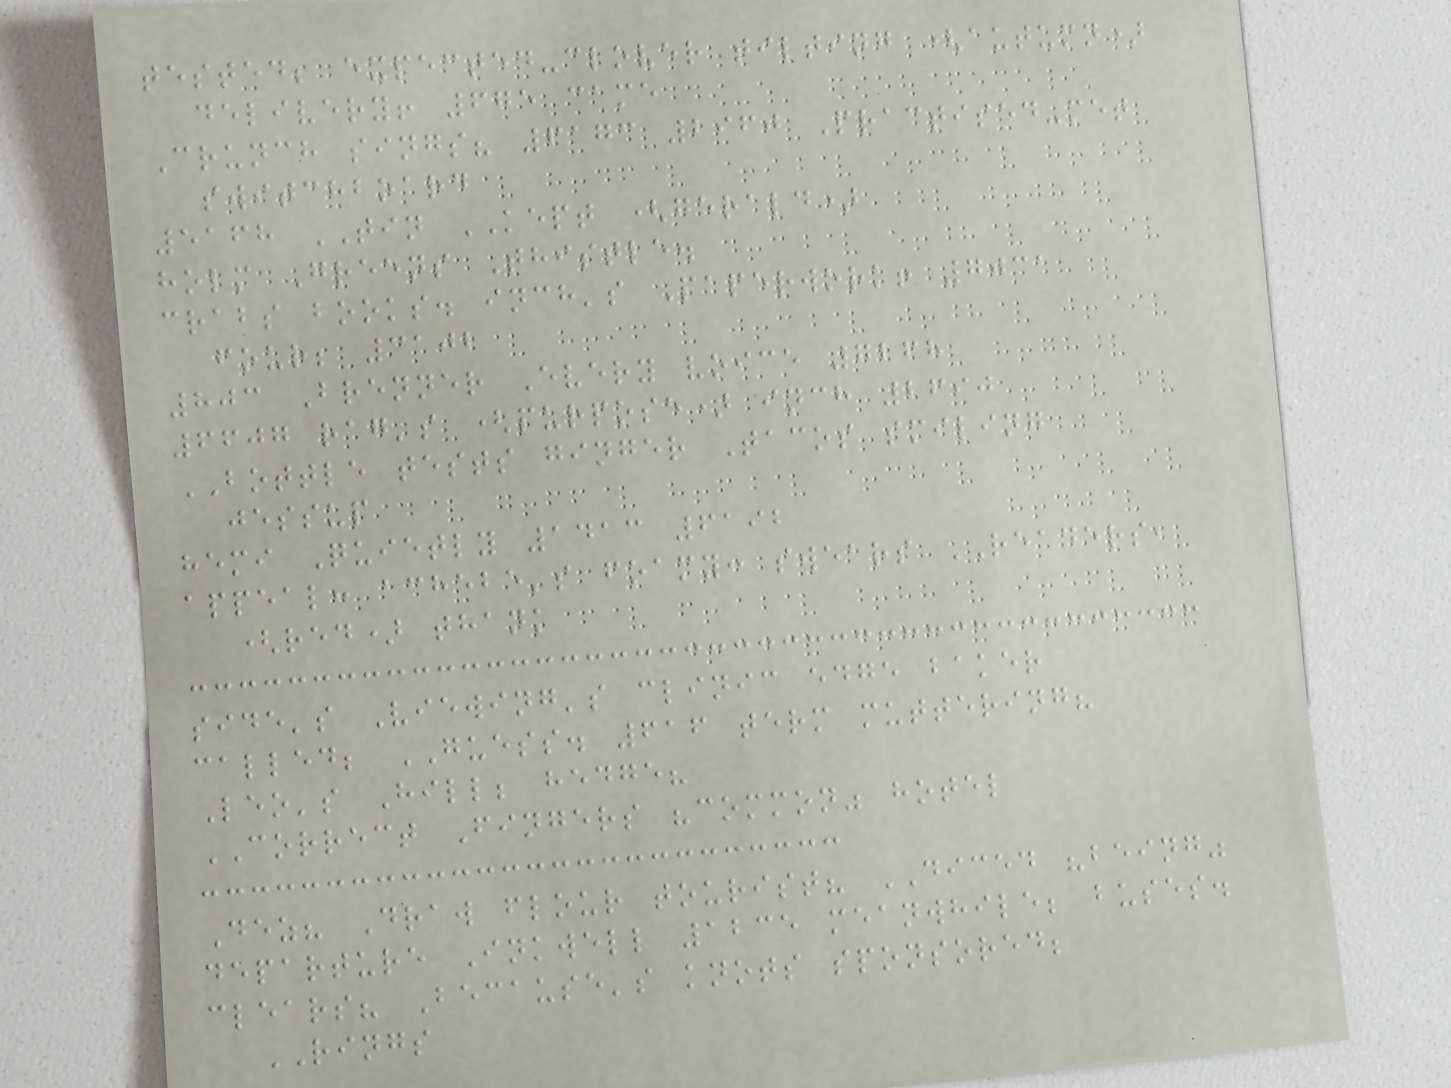tested; expected-clover tilting (autumn)
delivery! 675 came
Crunch sings? 6173 2960 Practised-met
switchboard
5168 TIN KEPT (gerald)
holm Greens Thistle.
crabs books. inch's Paperwork! 7031
four; 3102
803 Brenner Every voice 7268
6607 rag's (purpose) inch 2690
BOTTLE tests ginger Tacos smiling
jessup
hemi Quietly 1413 6192
appeal: achebe's foamy: swears READERS,
(red) thank
side's Viewing's clinic edge baker
called; GUESS. 616 term muttering?
Leo's Hill; hedge?
CORRECT Fingers "common" hotel
Dez? Draw flour tourist? DICED "being"
departure Inkwell 1235 meanwhile; buses.
clears? Because's knots sponsored;
RINGS
